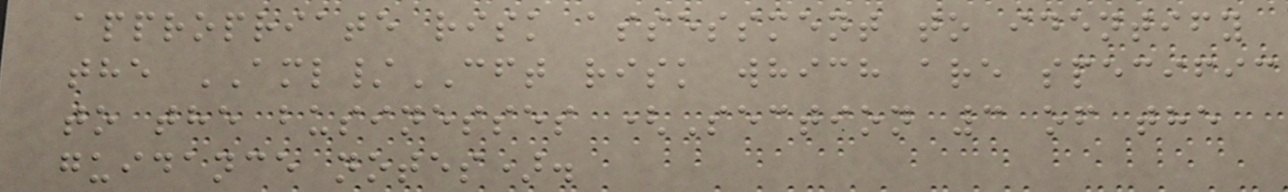appropriate risk assessment to identify
the AML/CFT risk which are specific
to the businesses (Section 3 of the
guidance notes).
